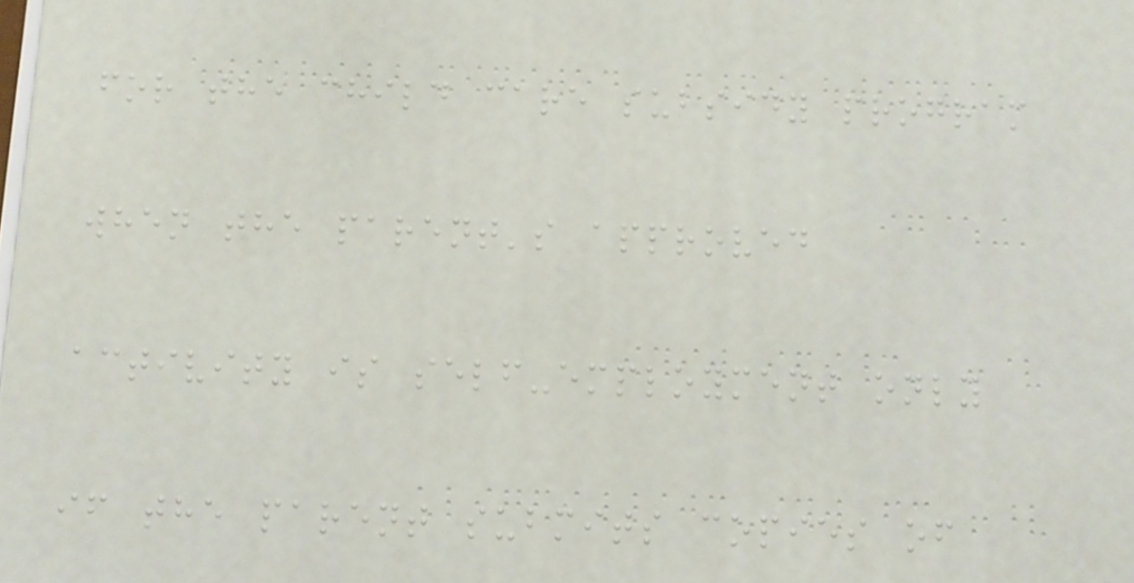for the child care subsidy program
when the parent's approved
activity is self-employment only
if the parent submits copies of
